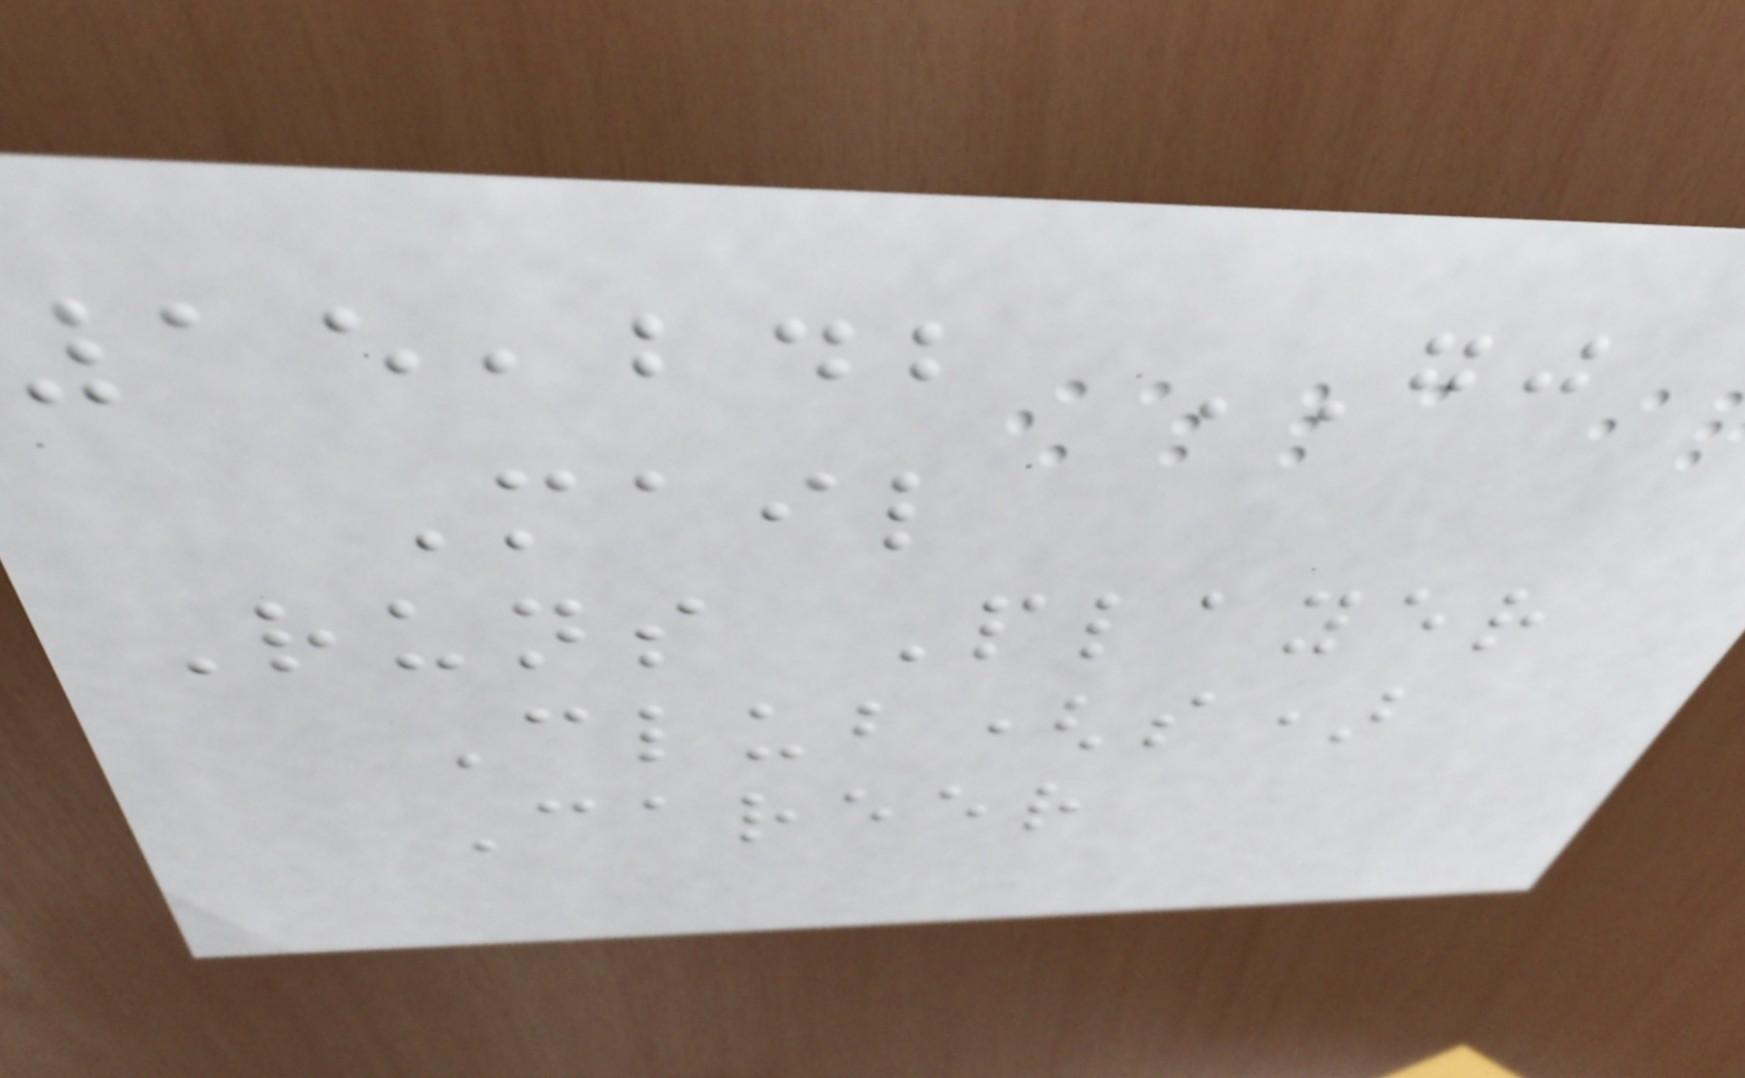15,242 GJ
Mail
Runs Player
Club(s)
Career
